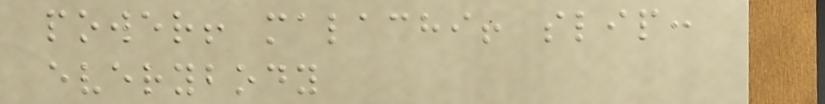power! malachi! slip:
everybody
